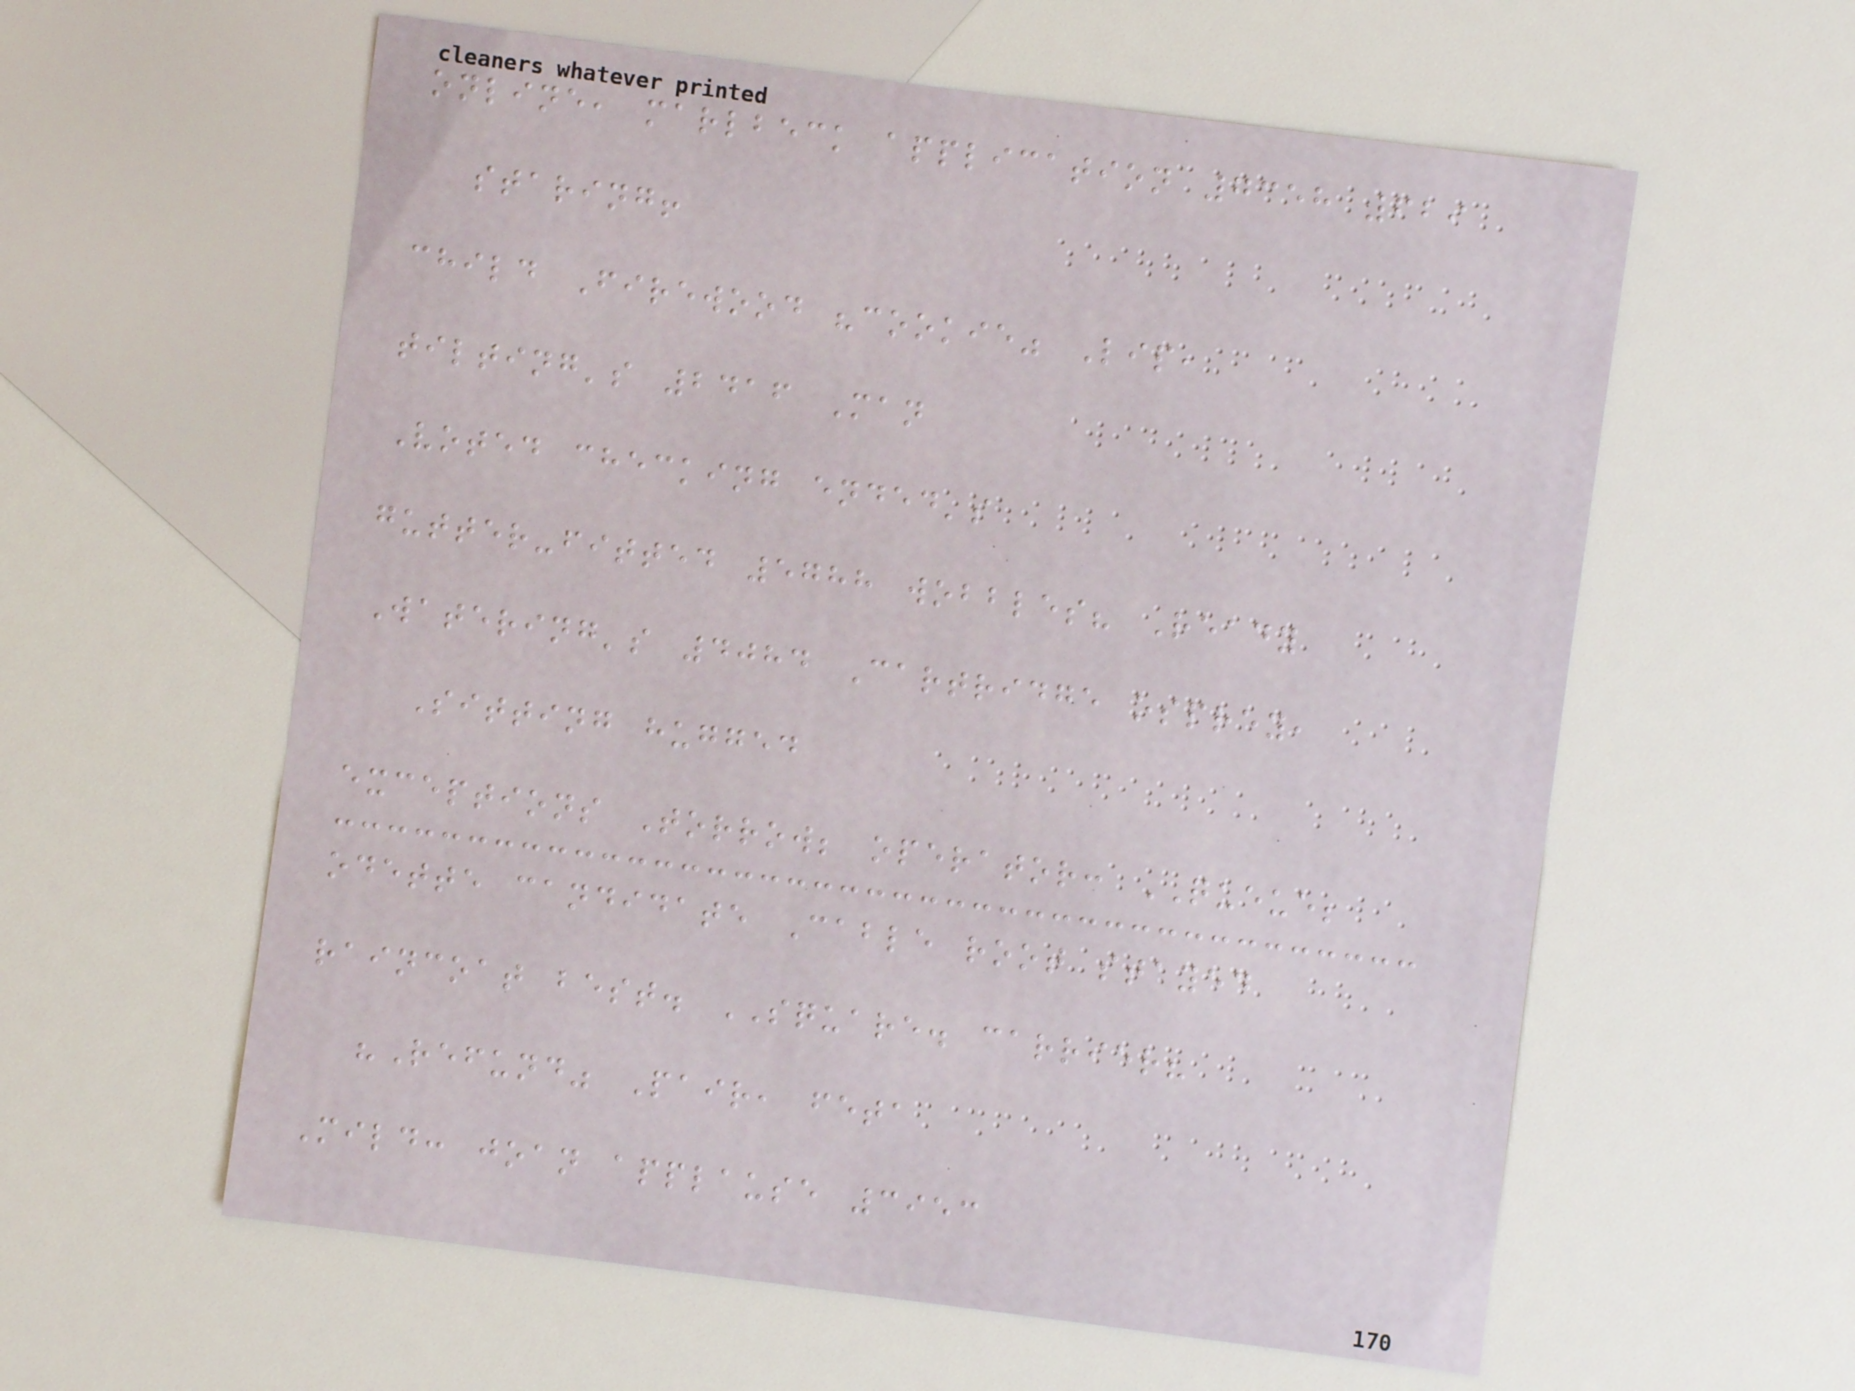online, marlbeck application 7358 629
staring!
child Firewood "cookie" Lip,
tilting's 2416 Man
Voted checking ended's
gutter-fitted 5788 wobbles? Ready
Watering's 4084 Cartridge osprey,
Sitting hugged
exceptions Torrow; operator: QUEUE;
odette candidate Cable root stayed
raincoat best. SQUARE. carrier?
"Refund" Pair, feta
Mild: joan applause 3953
